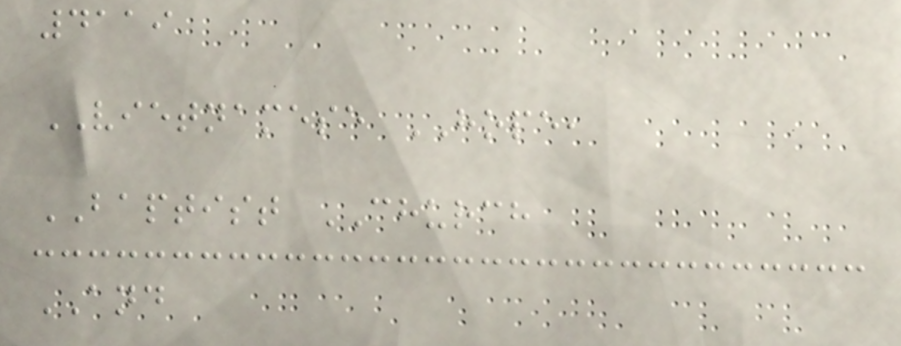4119
VIETNAMESE HOPE,
BAPTIST CHURCH
AND
